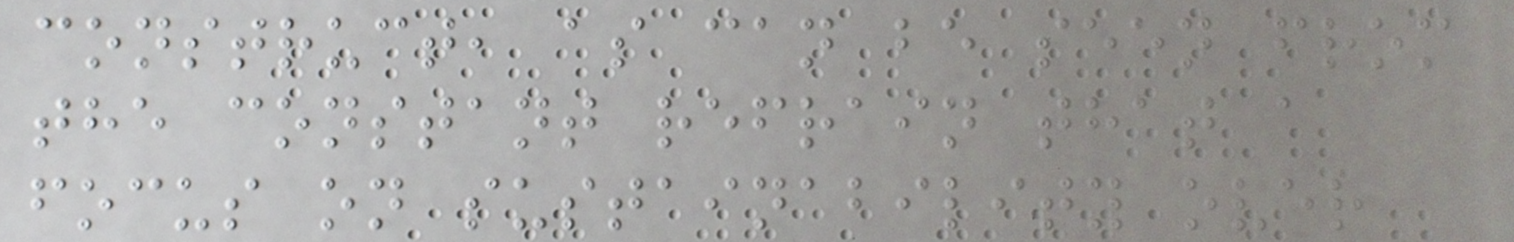construct, as can be seen from
the constant refrain that a
focus on sustainability over
